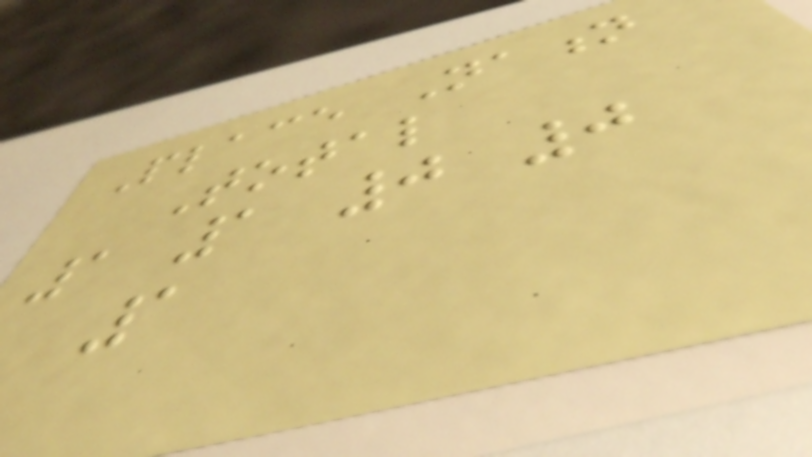Place Nation
Total
1 1 0 0
1
